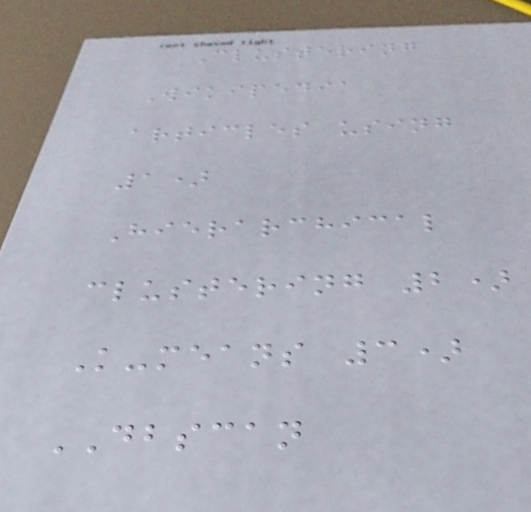Clustering
Wikipedia
articles using
1)
Hierarchical
clustering 2)
K-means 3)
DBSCAN
